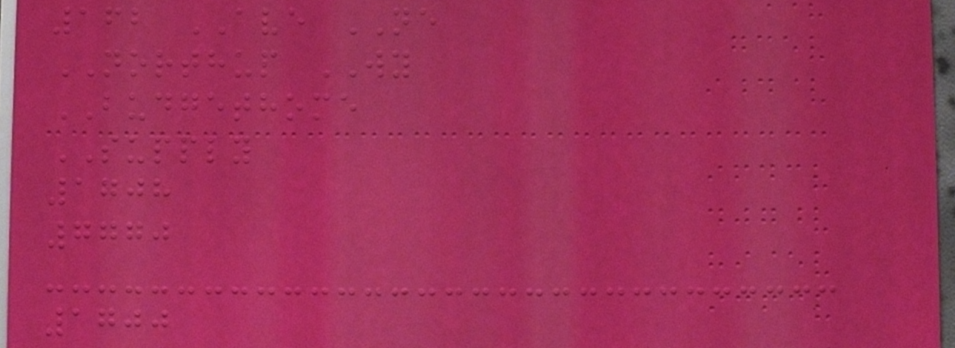162 AVE NE
NORTHUP WY
BUDGETHOME
SUPPLY
1708
7770
1700
